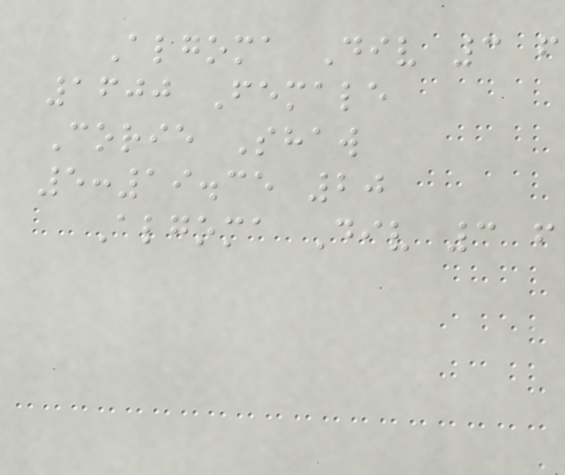Algoma Div 3 f
1600 Female
Corie Shaw
5:19.35 20
Algoma Div 3 f
